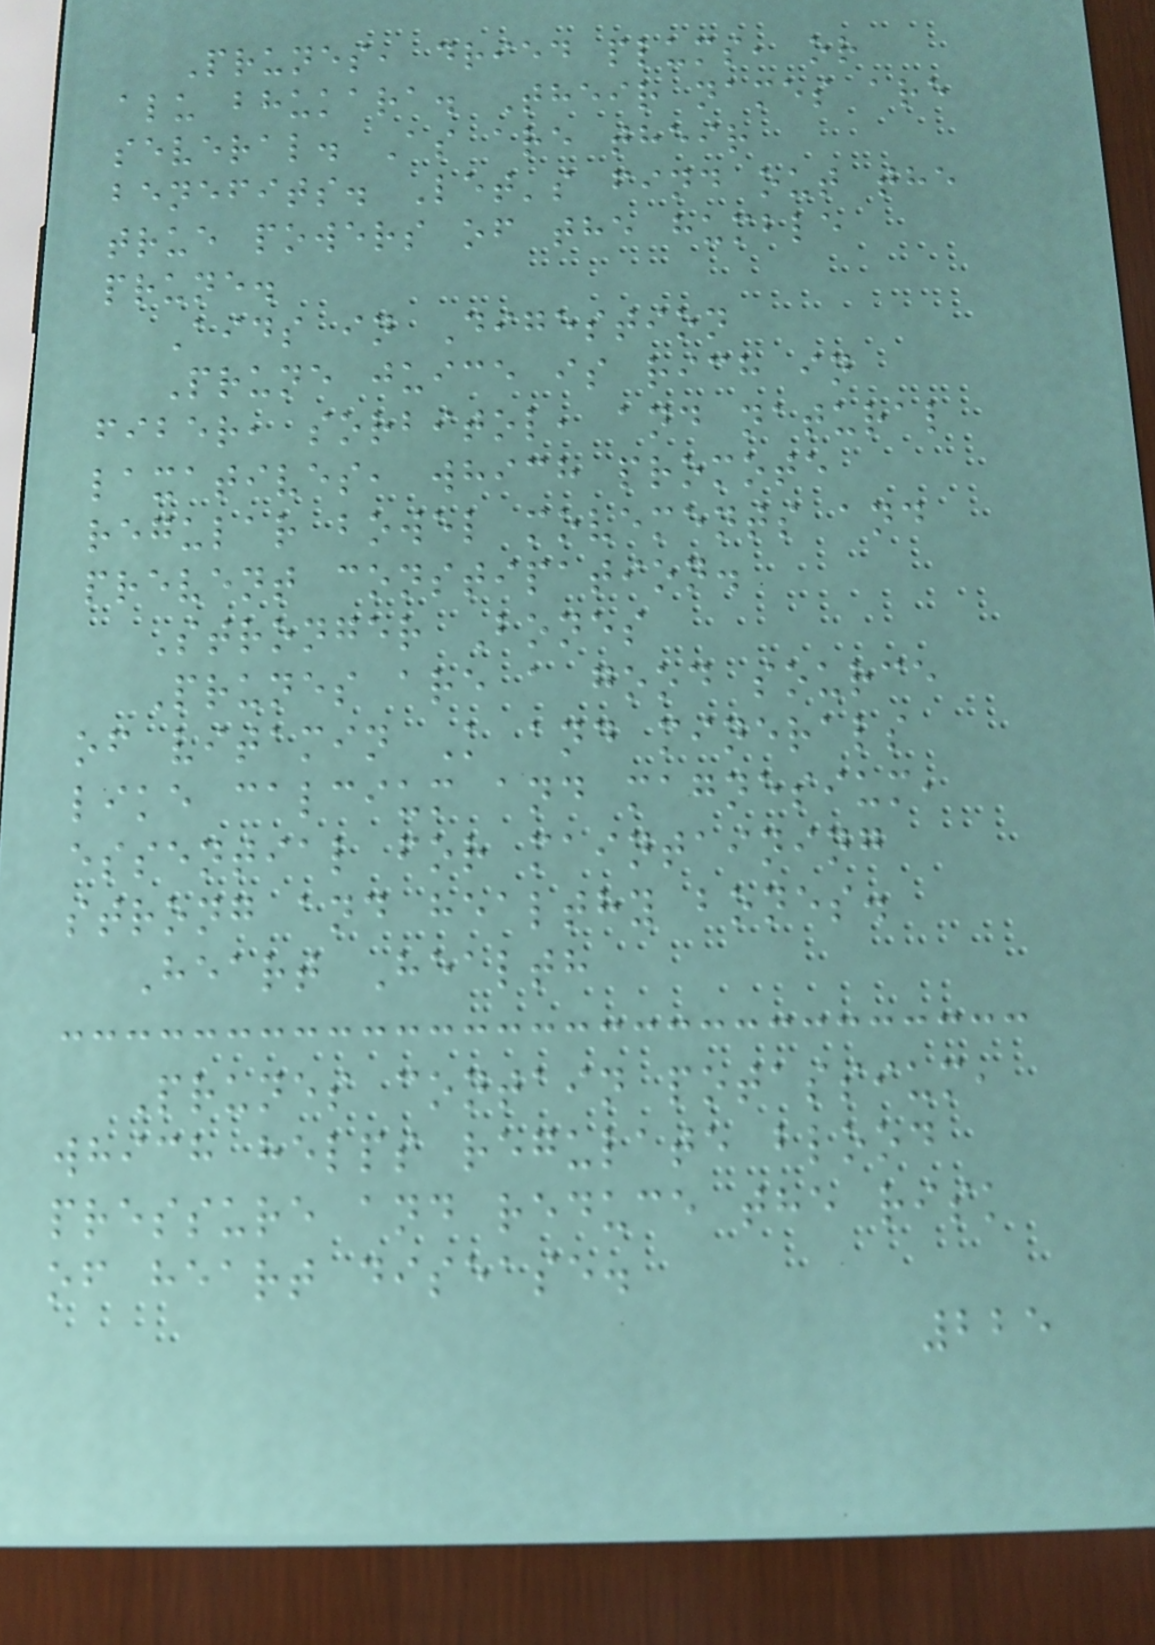Prunes, dried plums, or
alu bhukara. Their names are
several. As are their
benefits. Let's find out the
true powers of the humble
prune.
Aids in Digestion
Prune juice is rich in
fiber, sorbitol, and natural
laxatives, which promote
regular bowel movements and
prevent constipation.
Stronger Bones
Prunes are a good source
of vitamin K and minerals
like calcium and magnesium,
essential for maintaining
strong and healthy bones.
Heart Health
Prunes contain potassium,
which helps regulate blood
pressure and reduce the risk
of heart disease.
225
